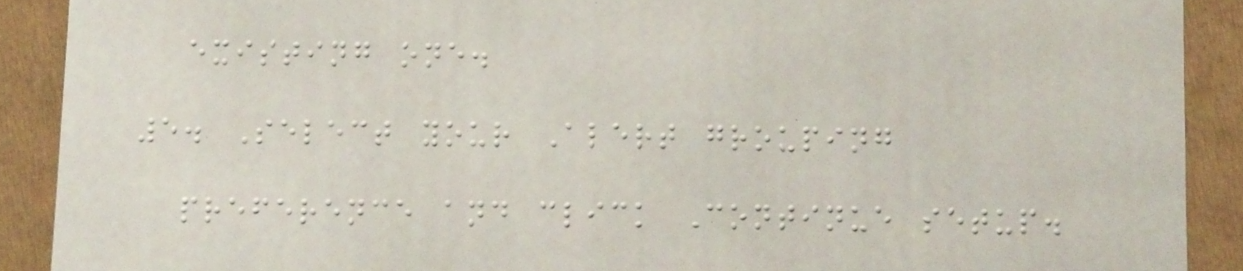existing one.
5. Select your Alert grouping
preference and click Continue setup.
